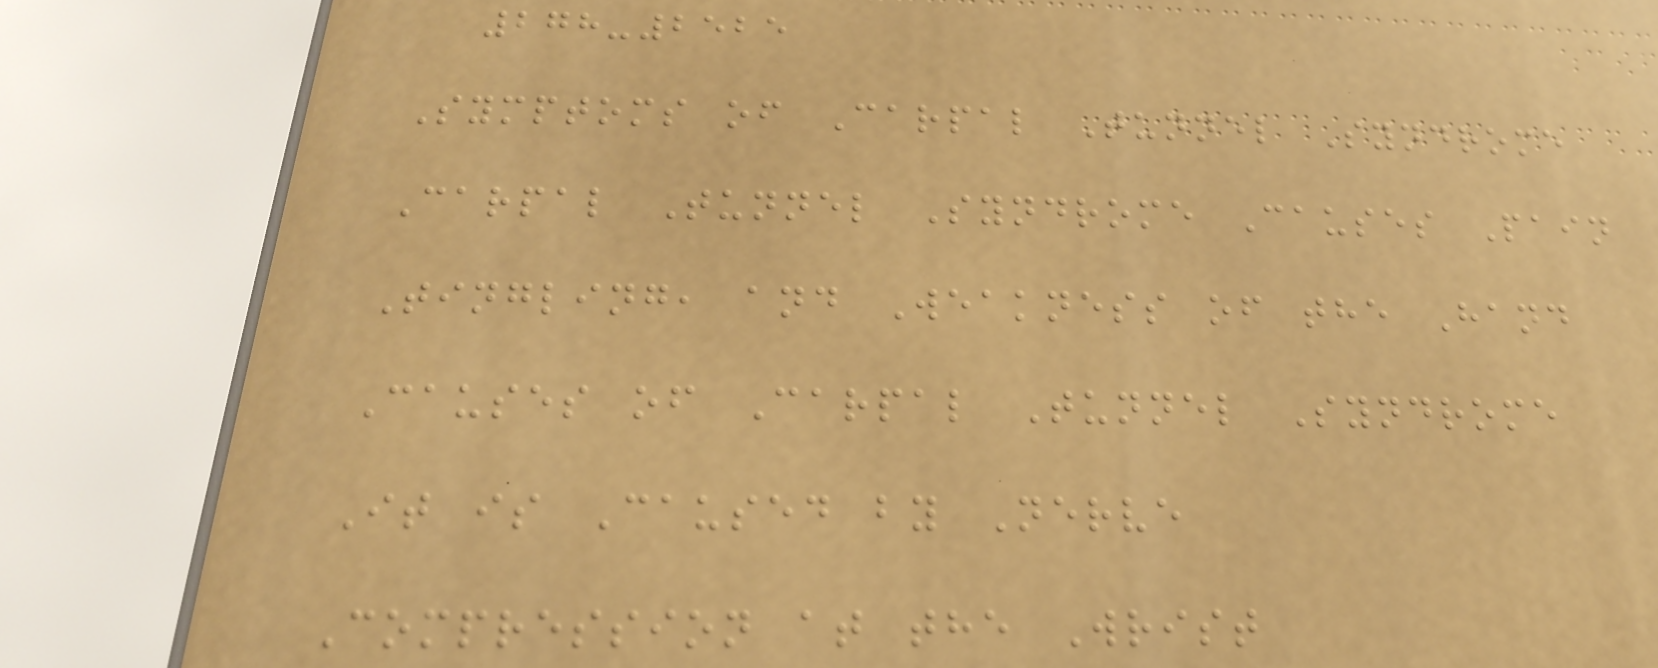278-2525
Symptoms of Carpal Tunnel Syndrome
Carpal Tunnel Syndrome Causes Pain
Tingling, and Weakness of the Hand
Causes of Carpal Tunnel Syndrome
It is Caused by Nerve
Compression at the Wrist
